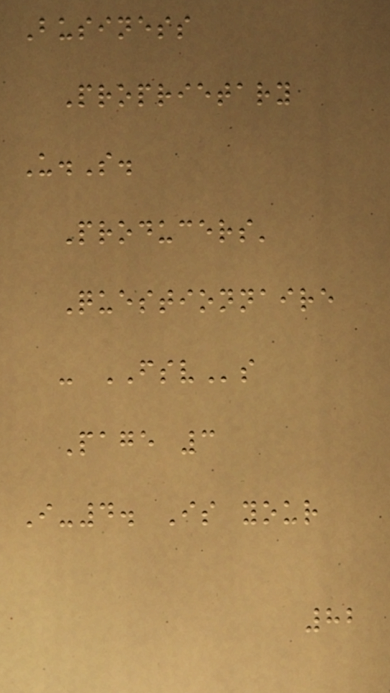Business
Proprietary
U.S.
Producers'
Questionnaire
- FSVs
Page 3
I-4. Is your
82
